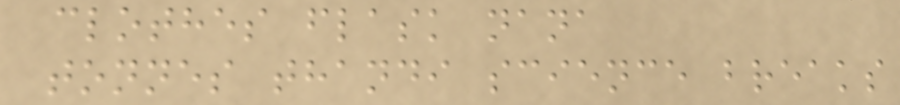clothes flask nana
tonnes thandi science breaks
